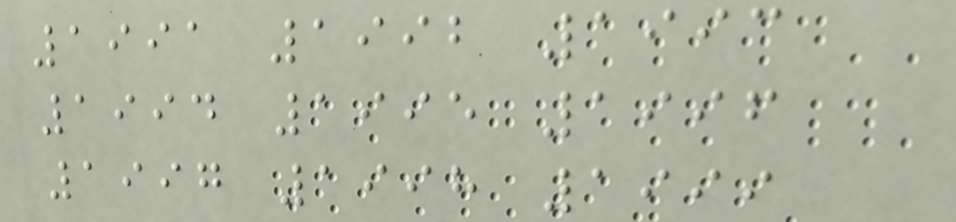1991 1992 1993
1994 1995 1996
1997 1998 1999
